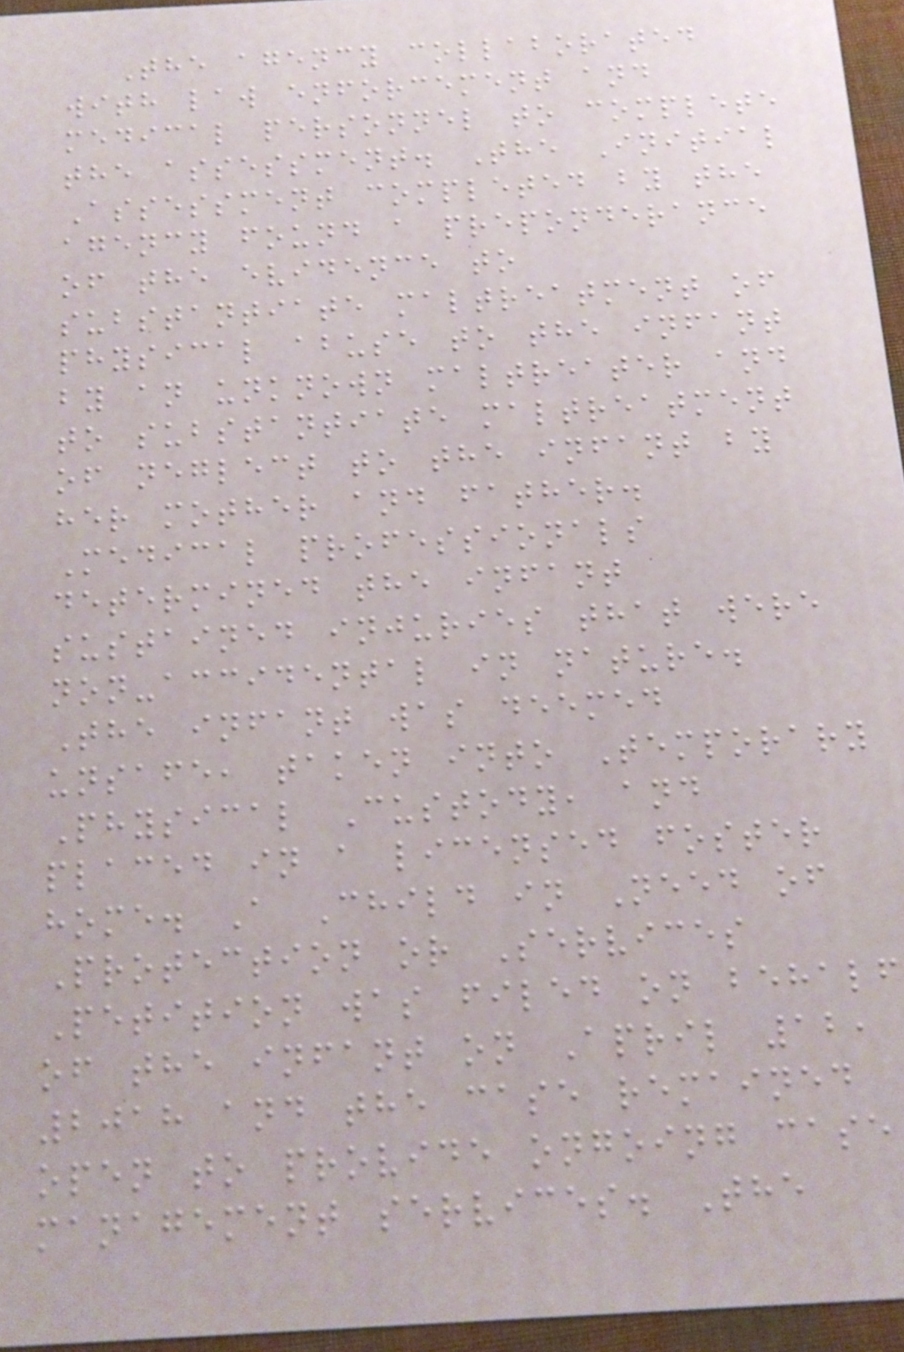The agency collaborated
with law enforcement and
medical personnel to complete
the assessment. The Initial
Assessment completed by the
agency found a preponderance
of the evidence to
substantiate maltreatment of
physical abuse to the infant
by an unknown maltreater and
to substantiate maltreatment
of neglect to the infant by
her mother and father.
Medical professionals
determined the infant
sustained injuries that were
non-accidental in nature.
The infant was deemed
unsafe, taken into Temporary
Physical Custody, and
placed in a licensed foster
home. A Child in Need of
Protection or Services
Petition was filed on behalf
of the infant on April 12,
2018 and the case remained
open to provide ongoing case
management services. The
